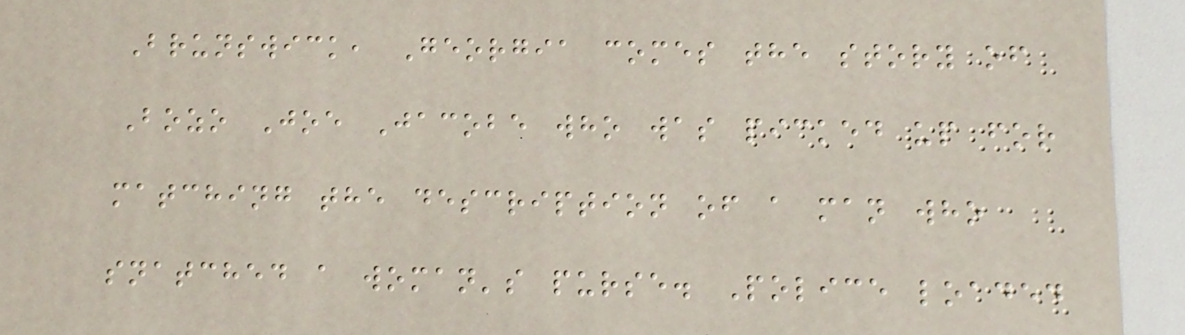Brunswick, Georgia comes the story of
Bozo Joe Jacobe who was picked up for
matching the description of a man who
snatched a woman's purse. Police loaded
